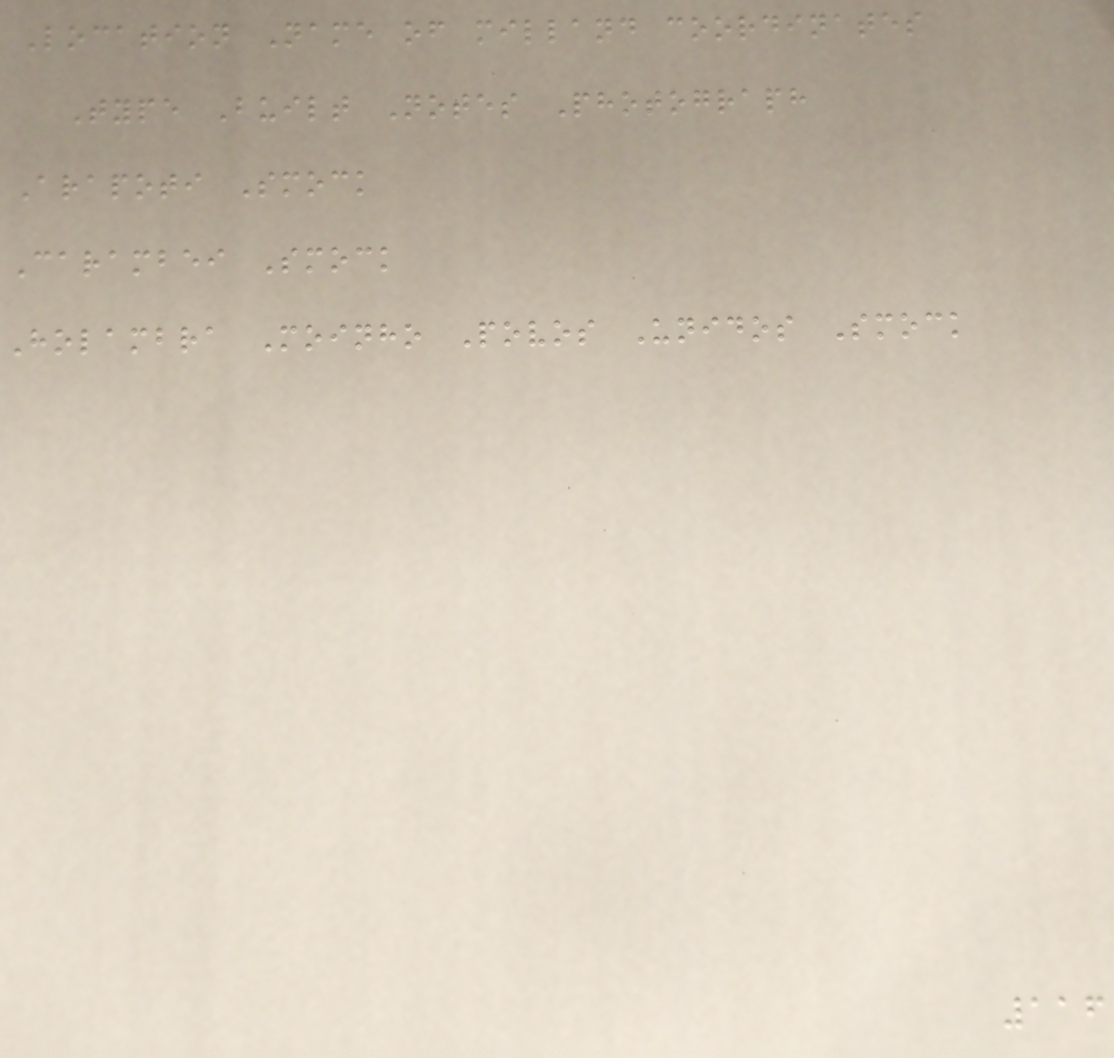Location Name of milland coordinates
Type Built Notes Photograph
Arapoti Smock
Carambei Smock
Holambra Moinho Povos Unidos Smock
116
